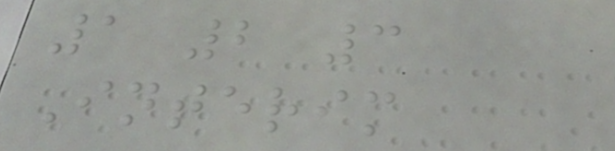1 2 3
Interim
